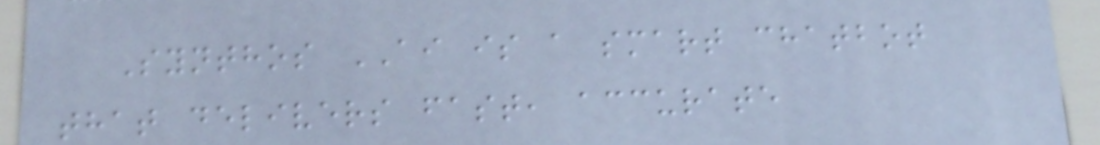Synthos AI is a smart chatbot
that delivers fast, accurate
